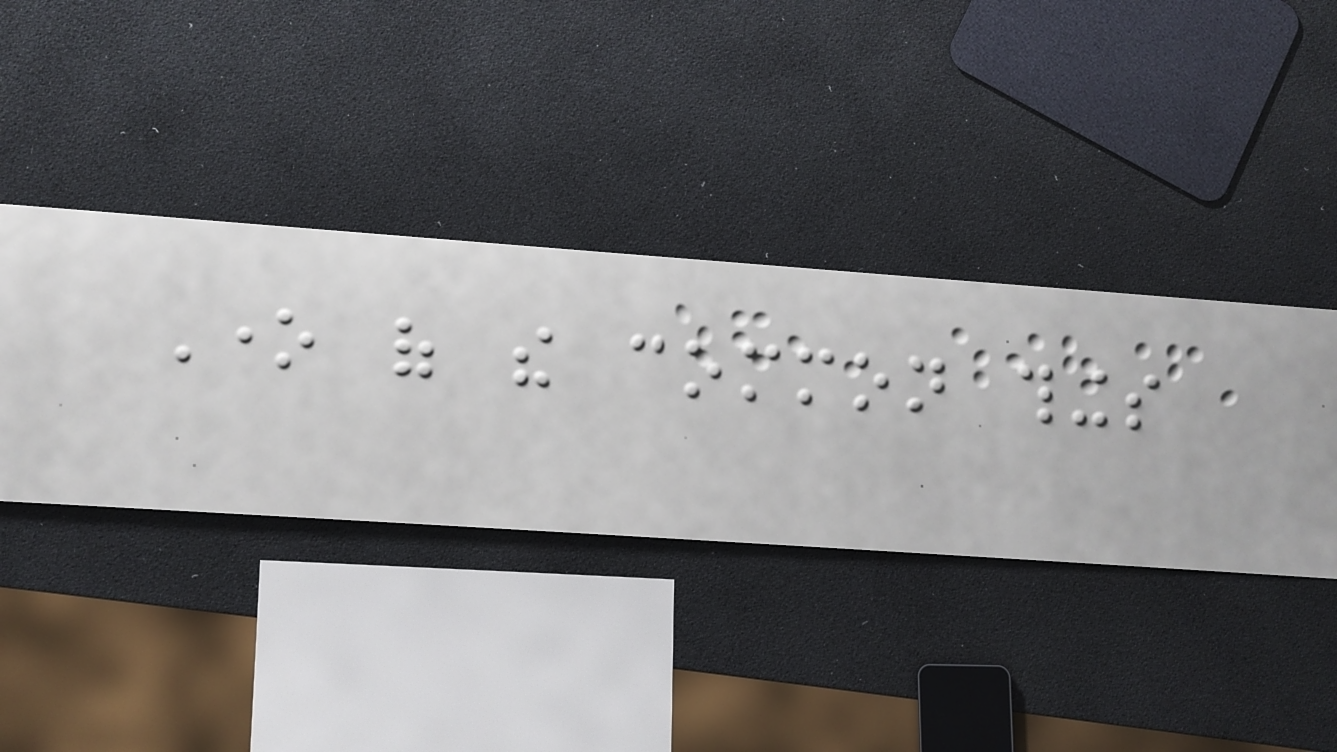One of the common things
